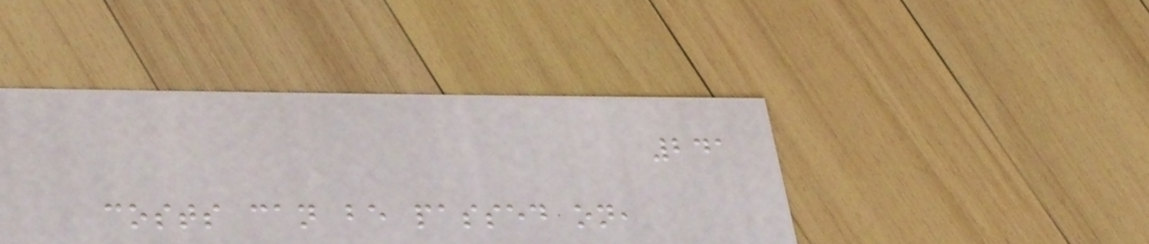241
costs can be passed on,
